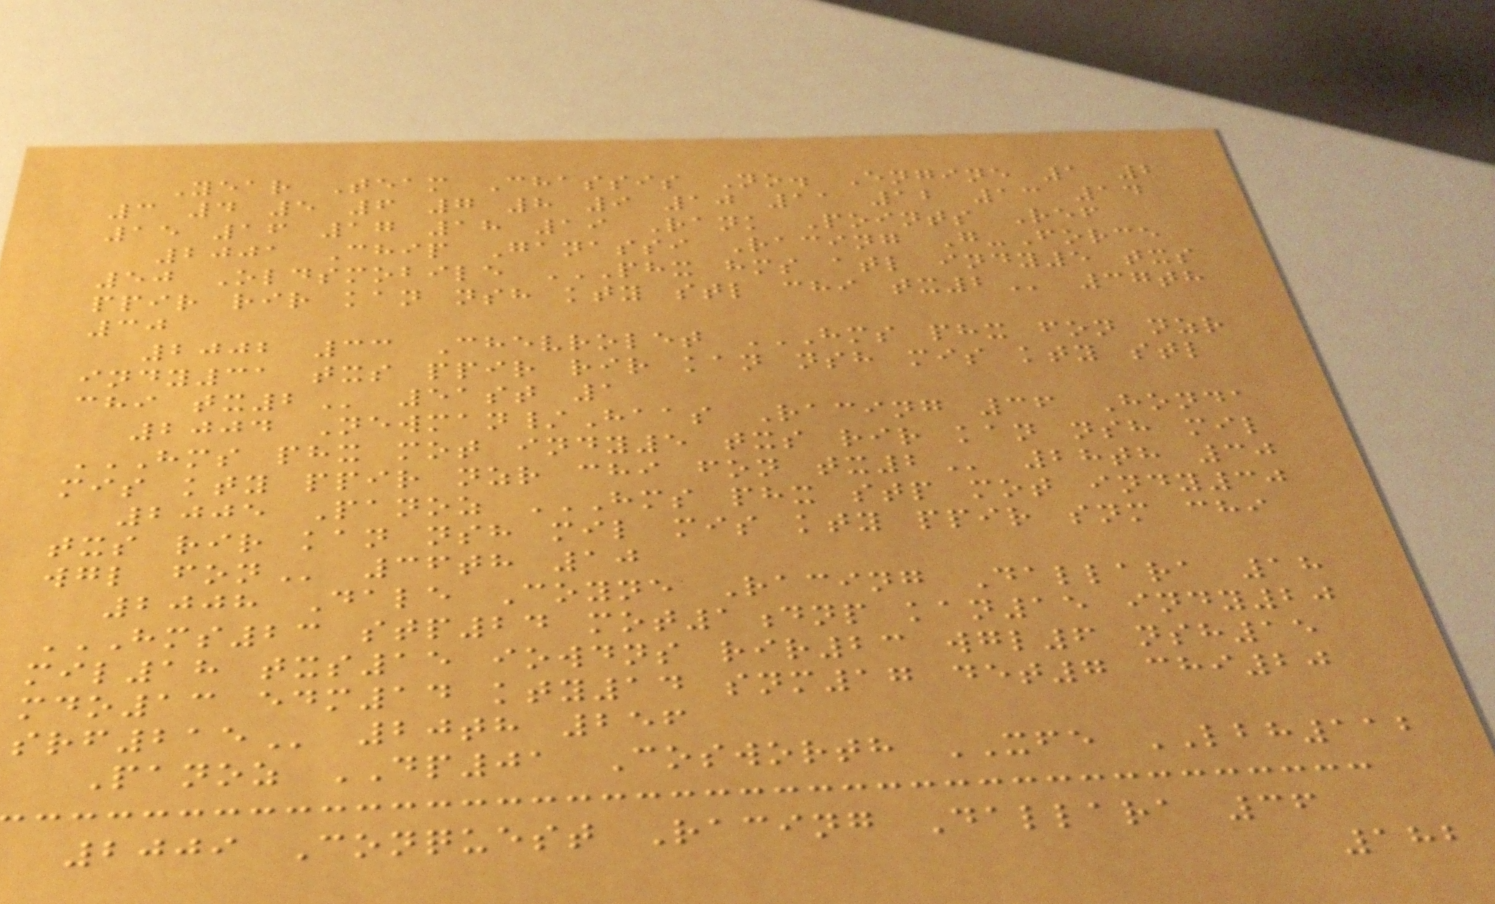Year Team Chassis No. Engine 1 2
3 4 5 6 7 8 9 10 11 12 13 14
15 16 17 18 19 Rank Points Ref
2001 Chip Ganassi Racing G-Force
50 Oldsmobile PHX HMS ATL INDY5 TXS
PPIR RIR KAN NSH KTY STL CHI TX2 37th
30
2002 33 Chevrolet HMS PHX FON NZR
INDY31 TXS PPIR RIR KAN NSH MIS KTY STL
CHI TX2 51st 1
2004 Newman/Haas Racing 36 Honda
HMS PHX MOT INDY5 TXS RIR KAN NSH MIL
MIS KTY PPIR NZR CHI FON TX2 28th 30
2005 Panoz HMS PHX STP MOT INDY30
TXS RIR KAN NSH MIL MIS KTY PPIR SNM CHI
WGL FON 36th 10
2008 Dale Coyne Racing Dallara 18
HMS23 STP24 MOT1DNP KAN15 INDY20
MIL18 TXS15 IOWDNS RIR23 WGL6 NSH15
MDO13 EDM14 KTY14 SNM17 DET7 CHI20
SRF215 20th 256
Panoz DP01 Cosworth XFE LBH112
2009 Conquest Racing Dallara 36
182
